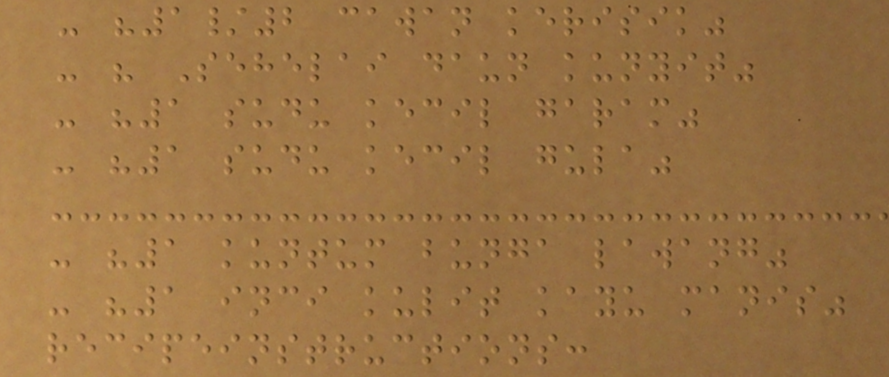- "1/2 cawan kerisik"
- " Sehelai daun kunyit"
- "1 sudu kecil garam"
- "1 sudu kecil gula"
- "1 kuntum bunga lawang"
- "1 inci kulit kayu manis"
recipeinstructions:
